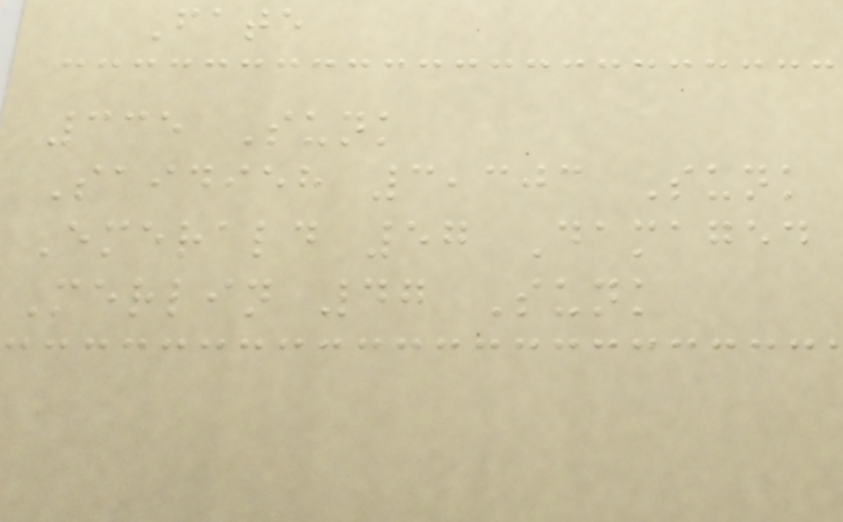Fate
335 Sunk
Saidieh 3,303 Sunk
Emerald 57 Damaged
Merlin 47 Sunk
